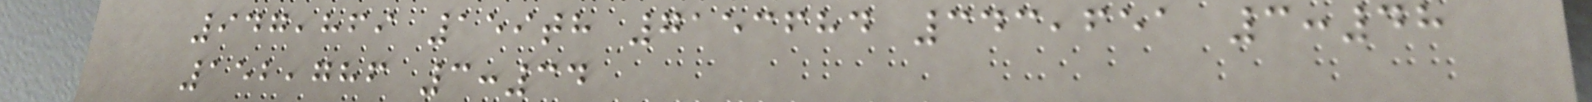947,869 159th 7153684 343,651 3:48
152,786 3:34
